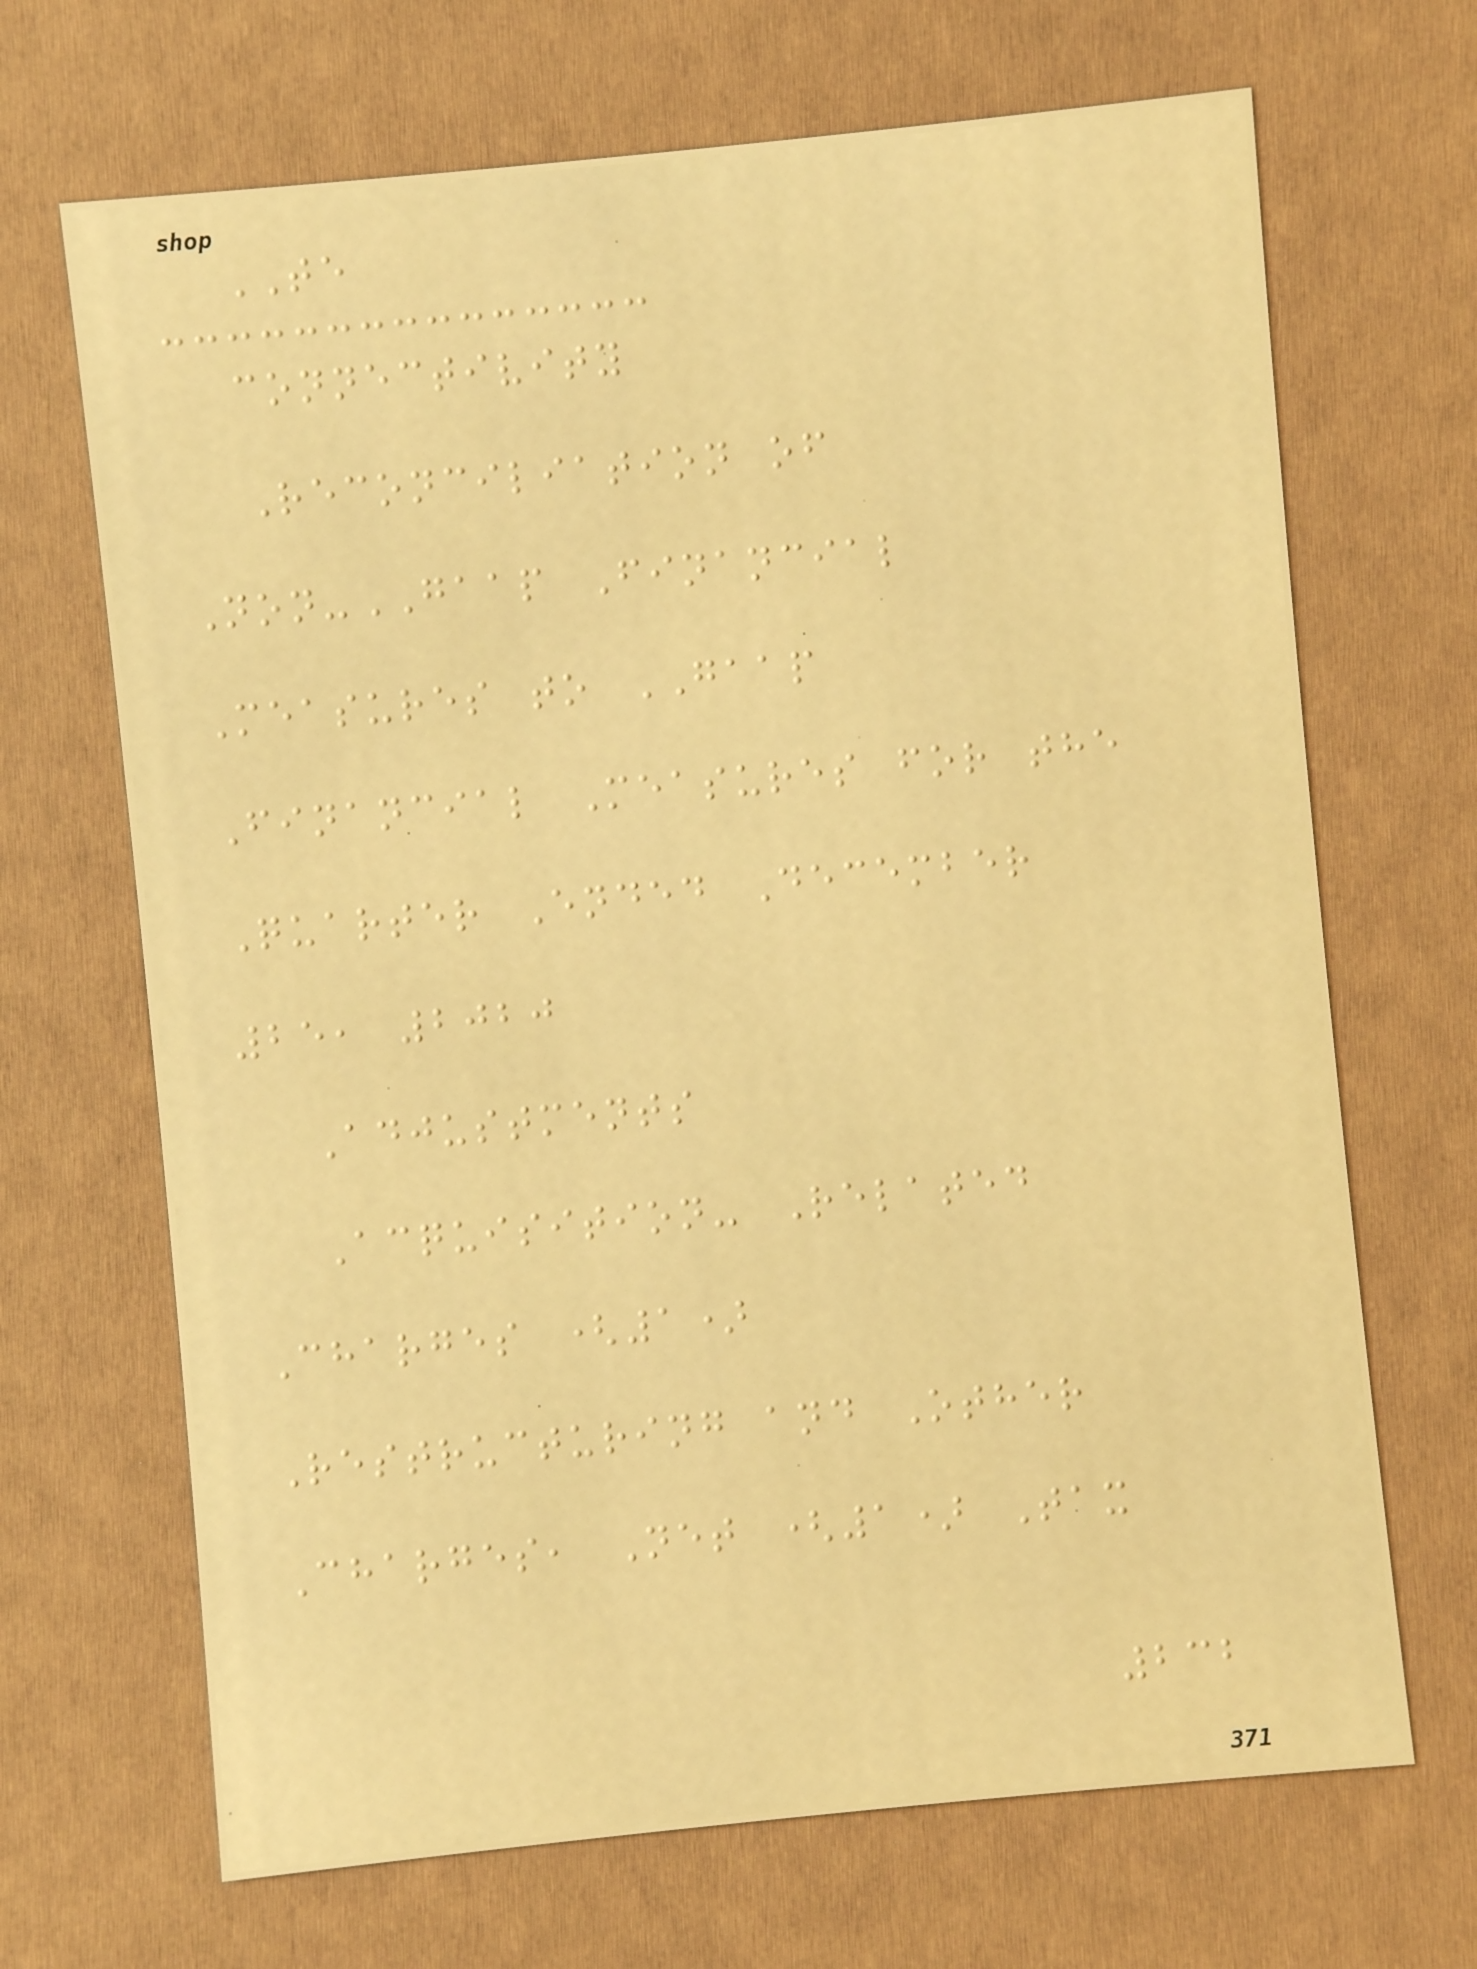TE
connectivity
Reconciliation of
Non-GAAP Financial
Measures to GAAP
Financial Measures for the
Quarter Ended December
25, 2020
Adjustments
Acquisition- Related
Charges (1)
Restructuring and Other
Charges, Net (1) Tax
232
